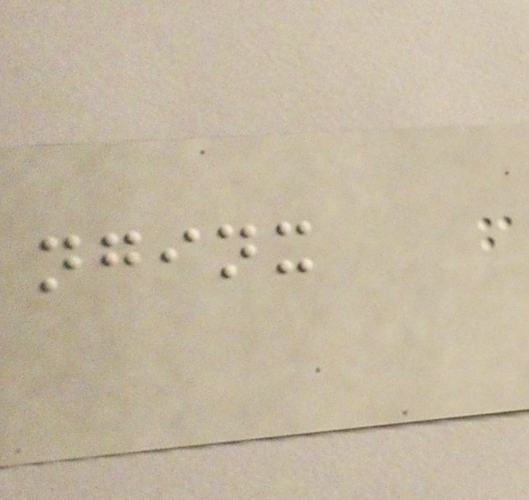nginx
